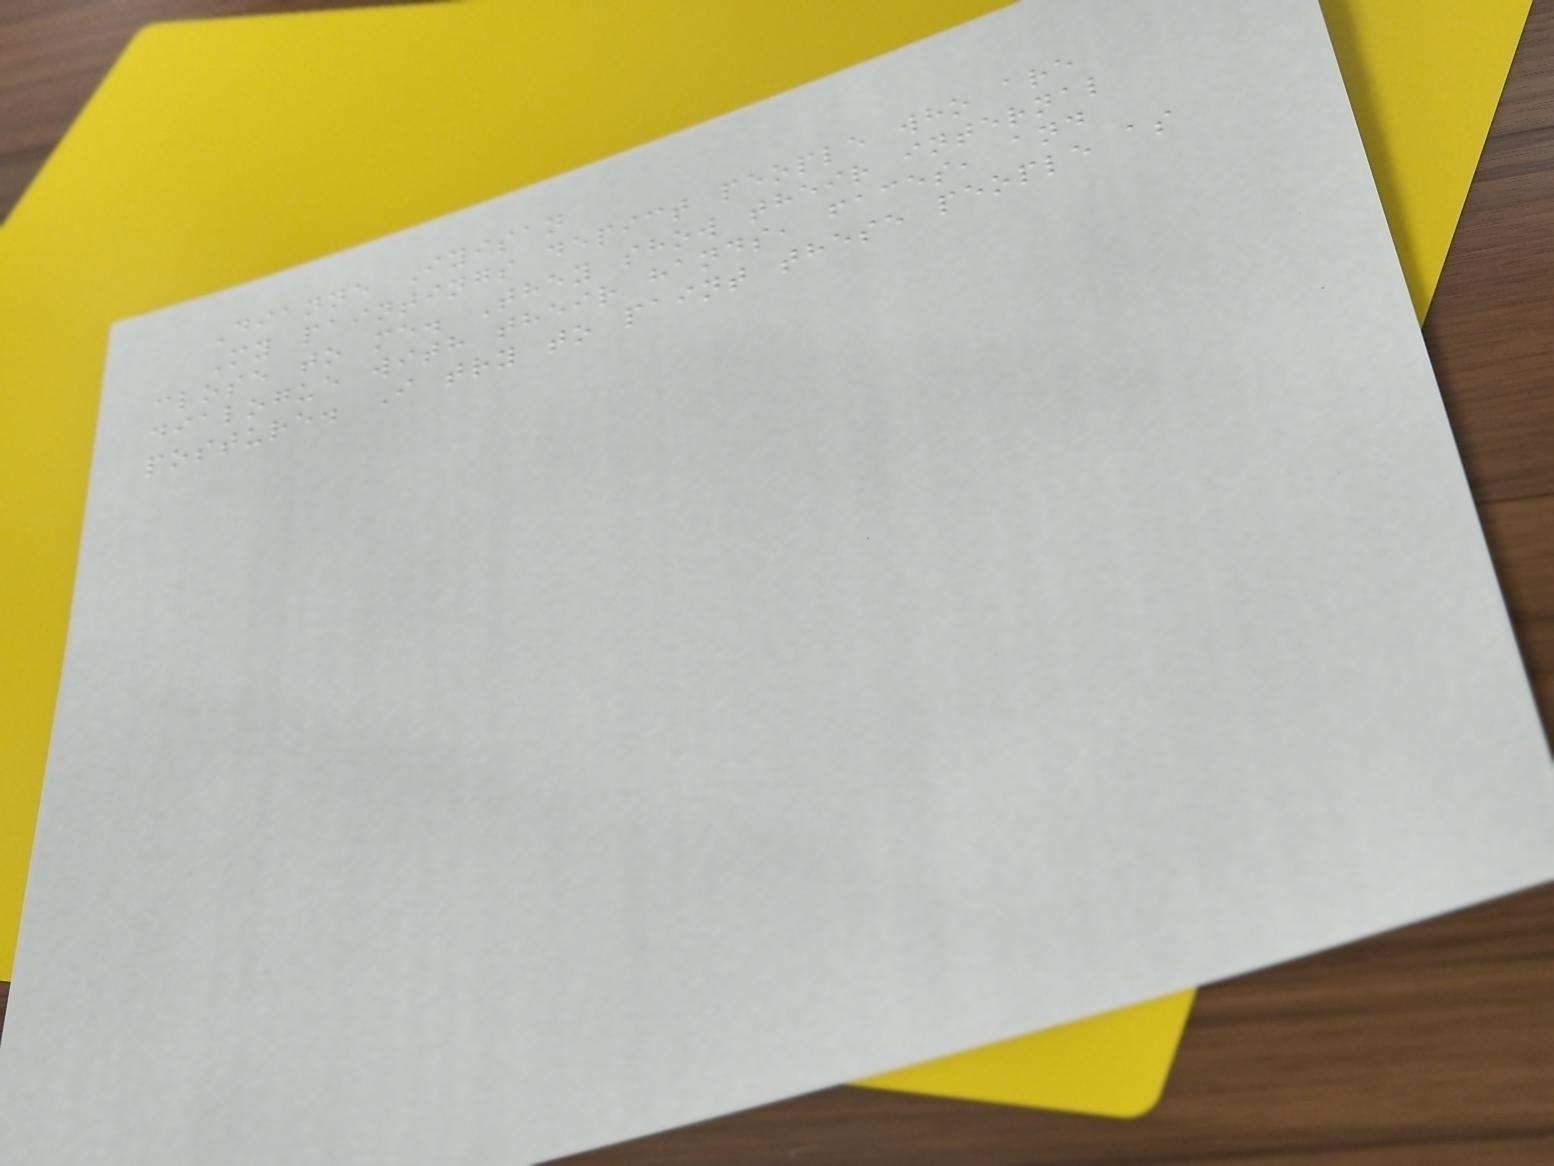Dianne Iyisan
My paintings depict people who are
close to me. They show their internal
dialogue with their hands, faces, and
posture. I try to paint these people as
